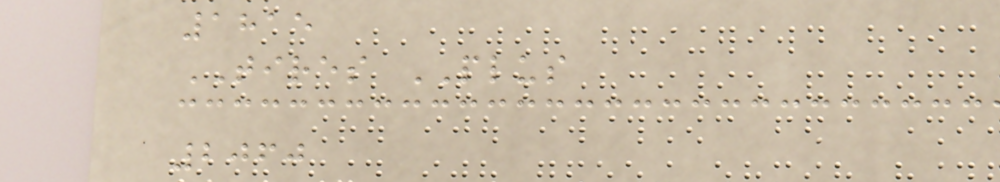1815
TIRES PLUS
2060
